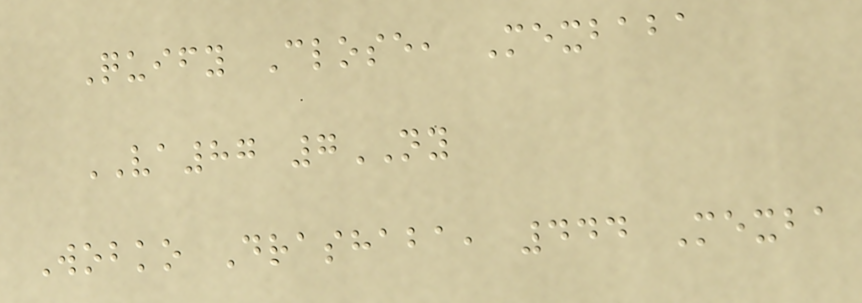Quify Close, Mexbaba
VA87 7NY
Wobko Drashaba, 444 Mexba
